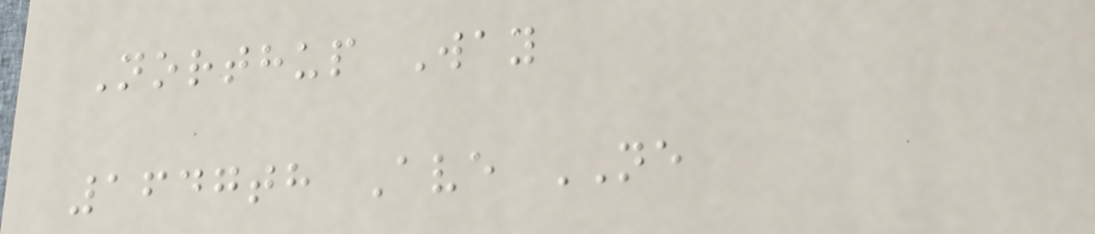Northup Way
1647th Ave NE
